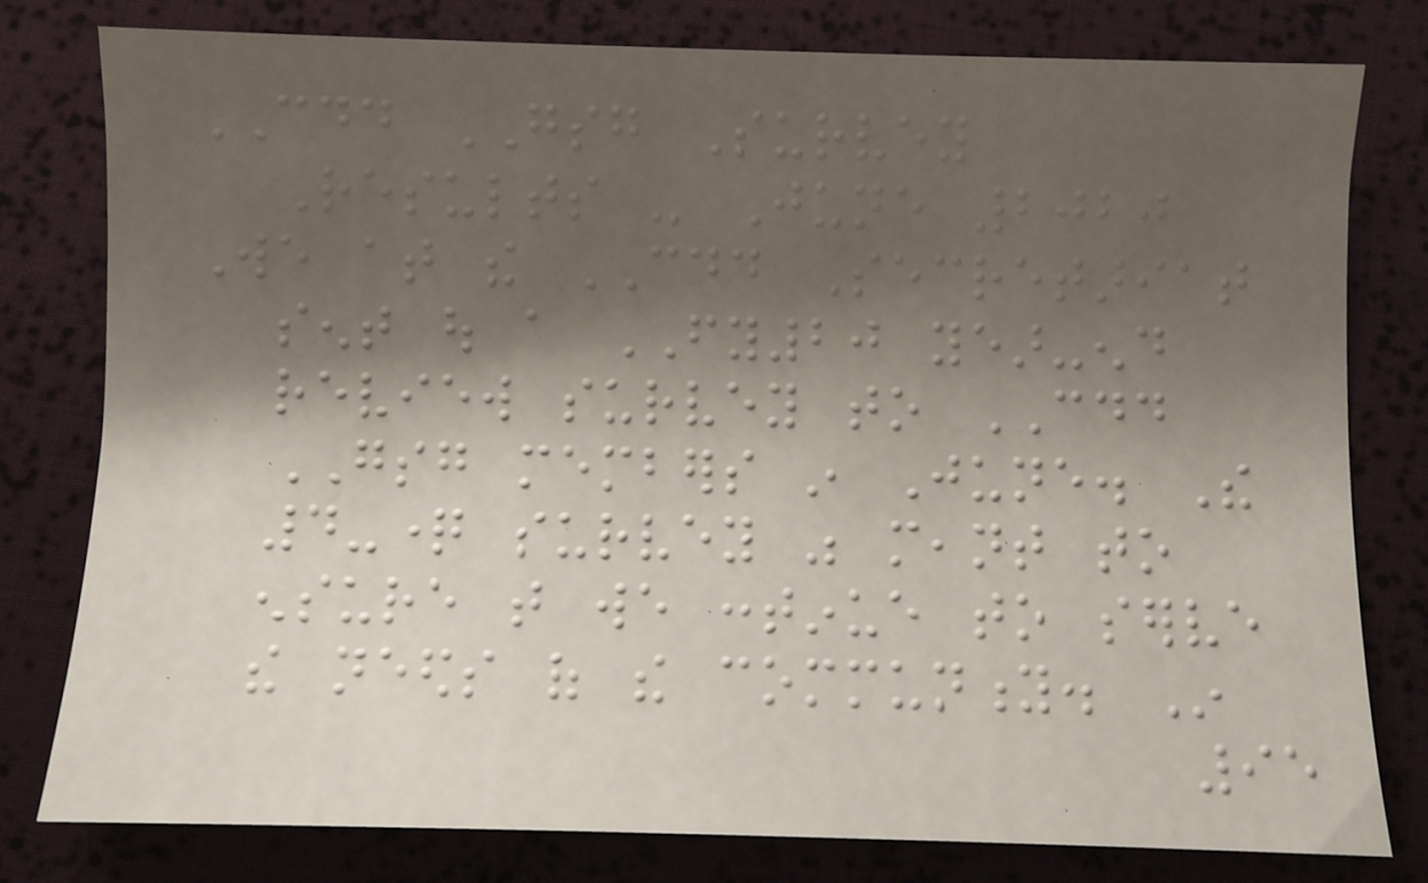CDD GSG Survey
Results - June 2020
We at the CDD Secretariat
sent out a FY20 year-end
review survey to CDD
GSG members in June. The
4-question survey was meant to
ensure that we continue to serve
the needs of the community. In
95
